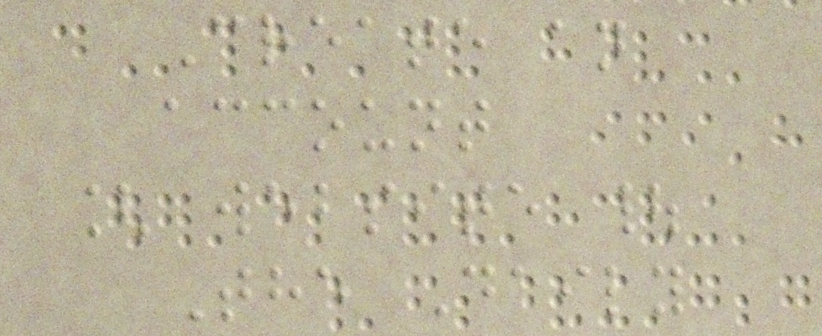Create an
account
[ website |
The Daily
